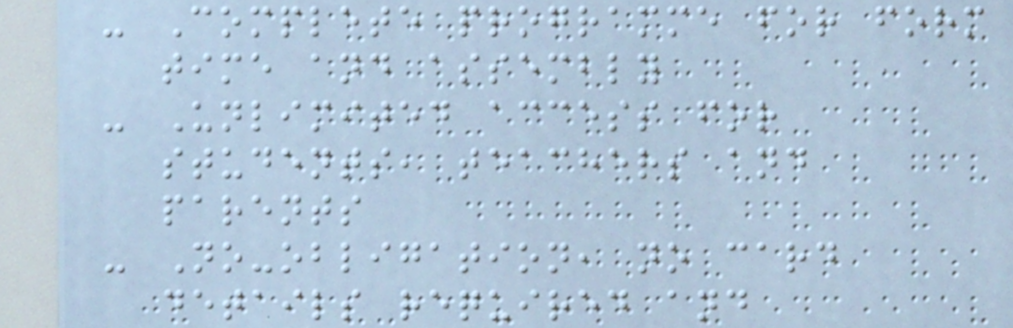- Complete programme for form
time and assembly
- Unlimited access for
students, teachers and
parents
- No-obligation, no card
details required and
